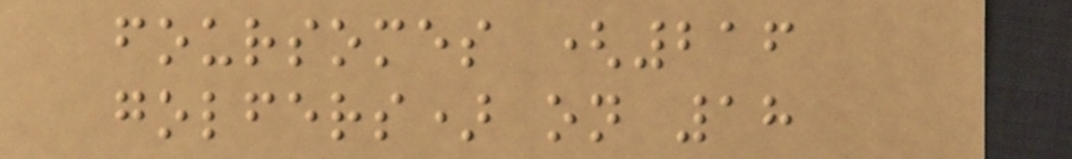foursomes (216
golfers) on 18
